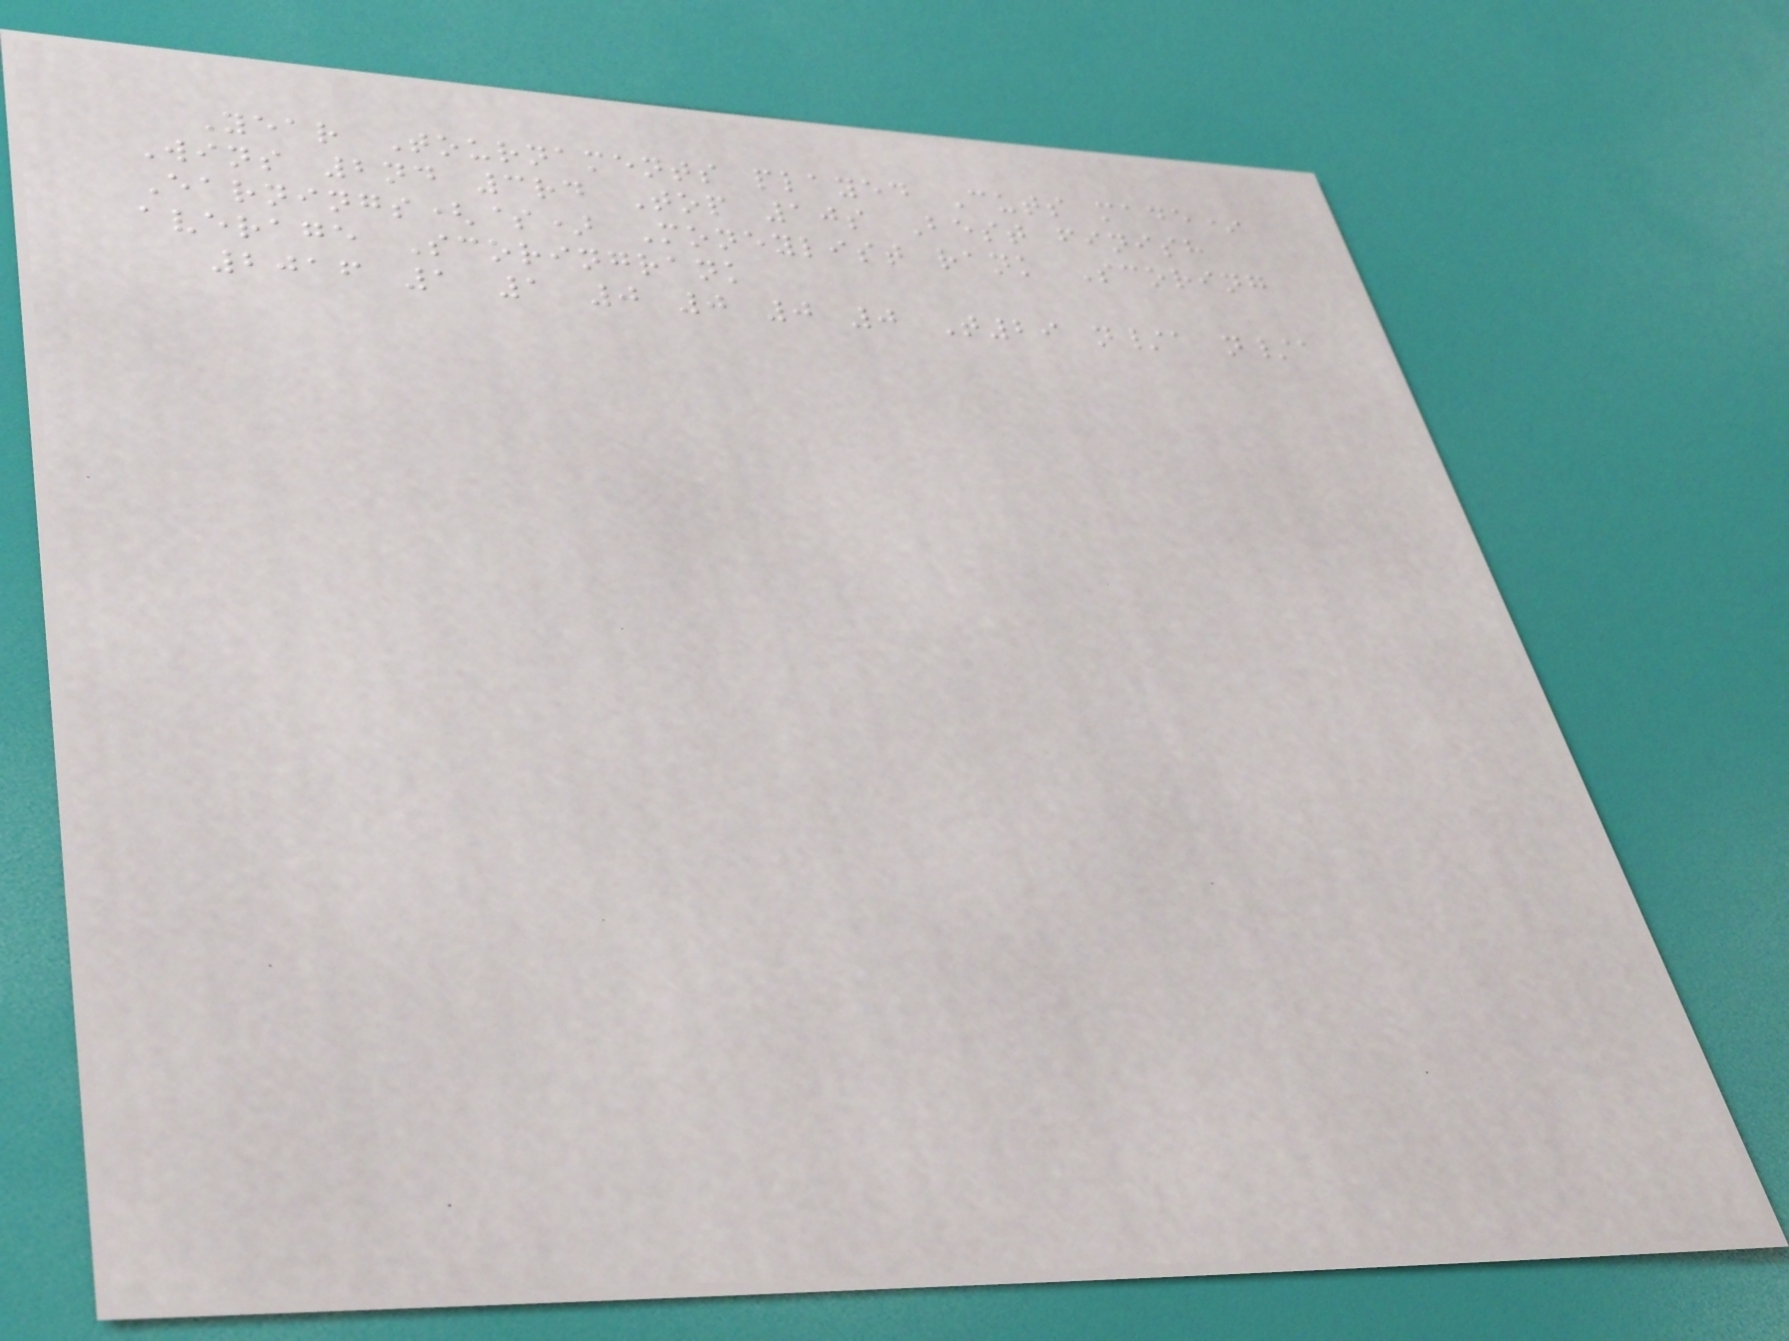Year Tournaments played Cuts made*
Wins 2nd 3rd Top 10s Best finish
Earnings($) Moneylist rank Scoring
average Scoringrank
2016 1 1 0 0 0 0 T29 n/a n/a
